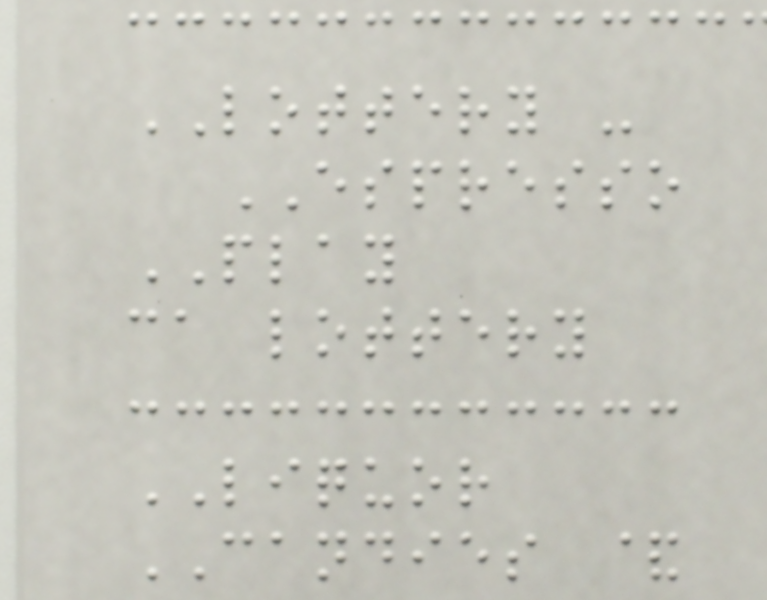LOTTERY -
ESPRESSO
PLAY
ca lottery
LIQUOR
CANDIES &
